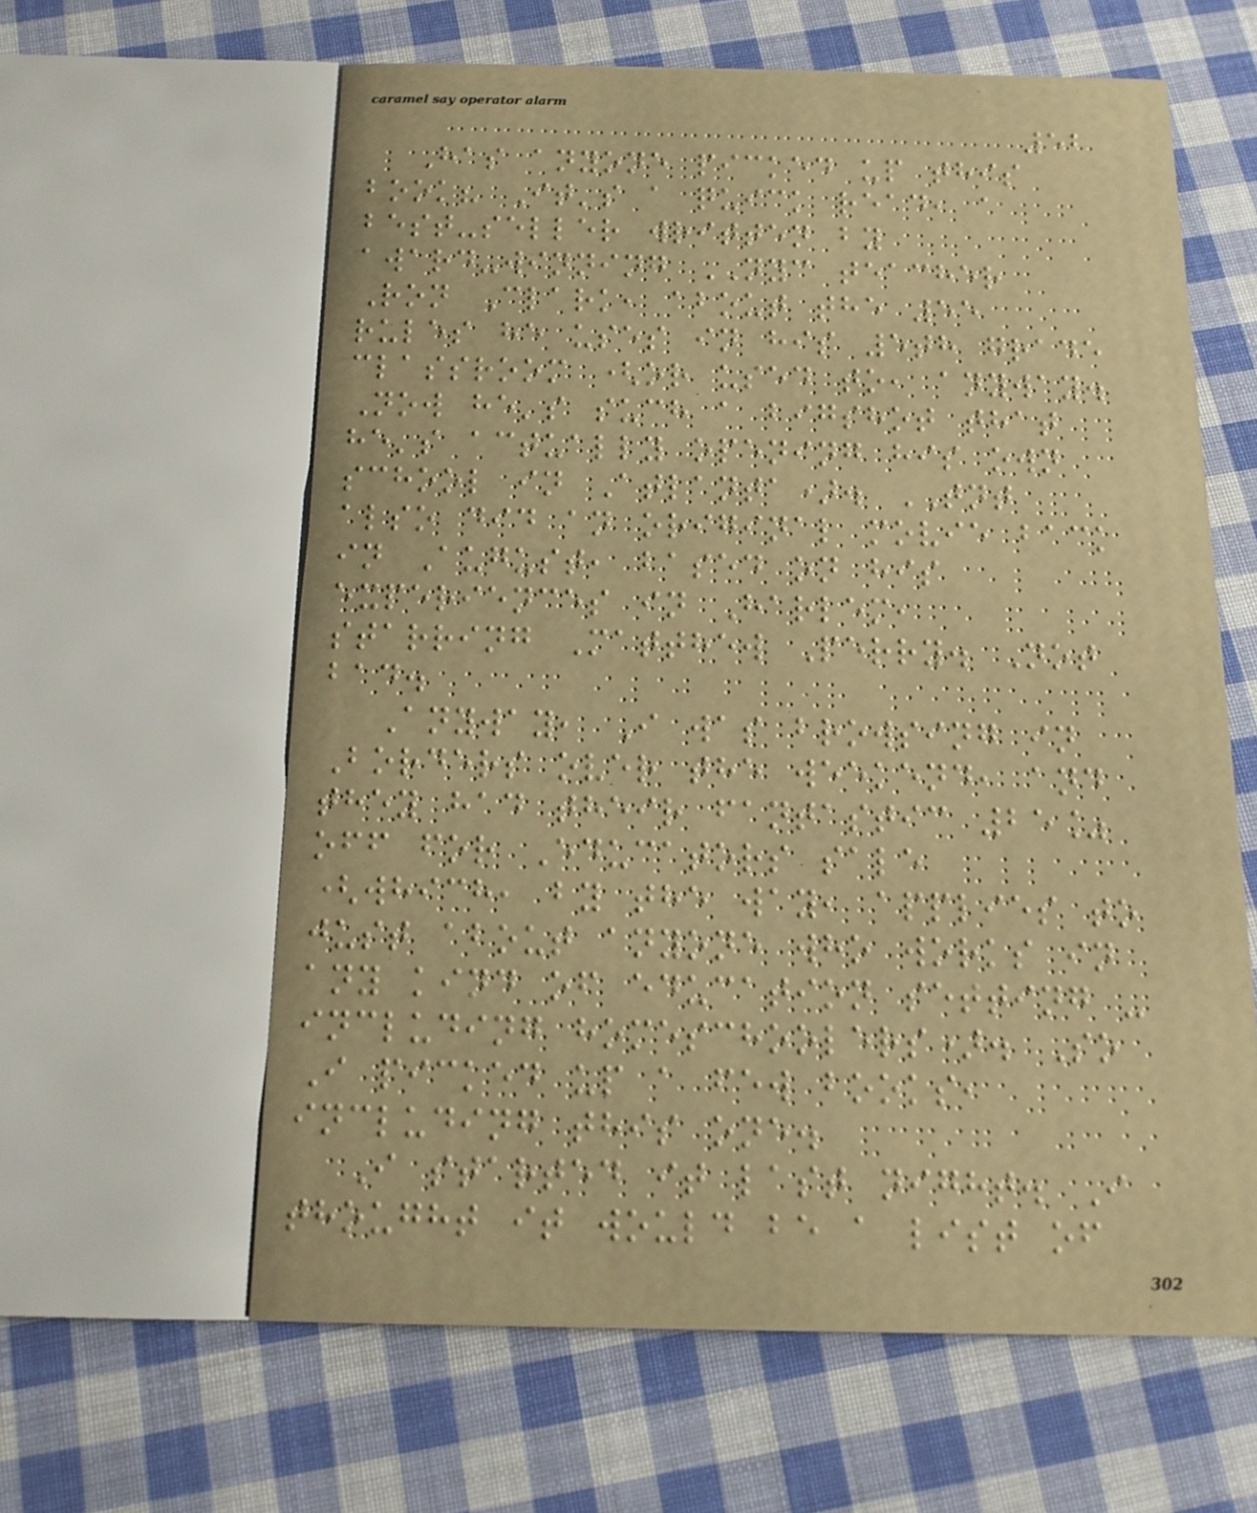52
Has anyone picked up this
book? It's a quick read, a
best-seller written by
award-winning NYC teacher
Ron Clark, about the 55
rules he uses in his 5th grade
classroom (or used to, anyway.
Now he's such a bigshot that
he's actually opening his own
school in Atlanta). TNT
also did an original movie back
in August, based on his
experiences in Harlem,
starring Matthew Perry. Not
bad.
Anyway, I was browsing in
Borders over the weekend, and
they had their fantastic 25%
off for Educators sale
(which, by the way, applies to
just about anyone who works in
any kind of education setting -
including homeschoolers). So
I picked up a few books,
including this one.
I started it last night. I
thought it would be a list of
